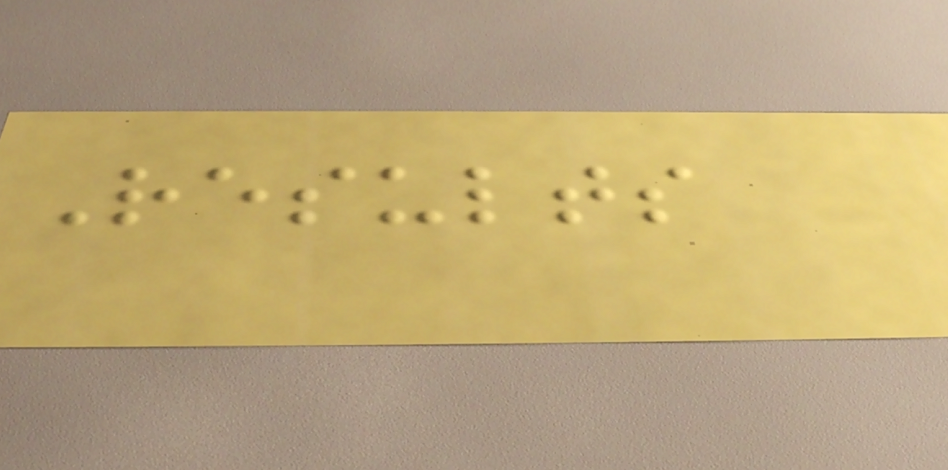Results
